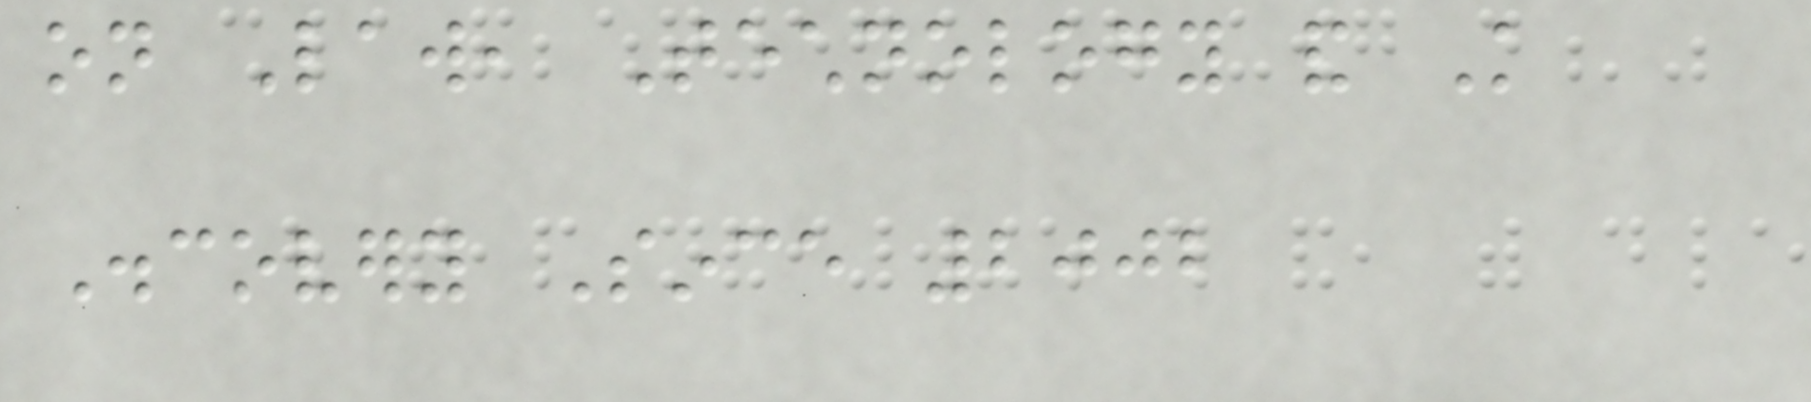on Law, Technology and Knowledge
Discovery Since 2002
